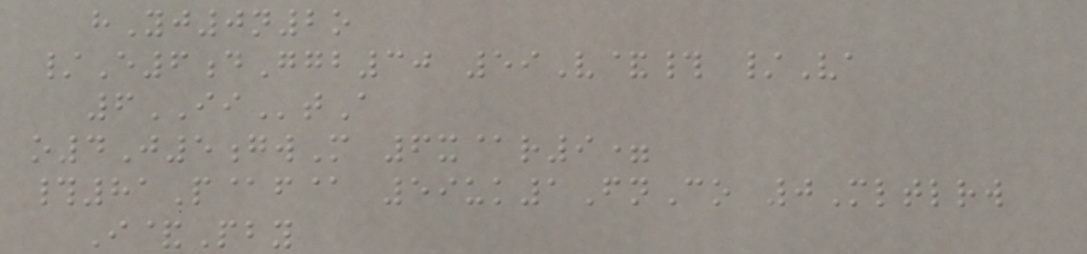hYj0n2o
/E6dGgb30 59V&# /Va
6IItA
o4J5gwM 6x@r9=
#81P@f@ 59uk1FnCo 0Mltlrw
I&Pby
